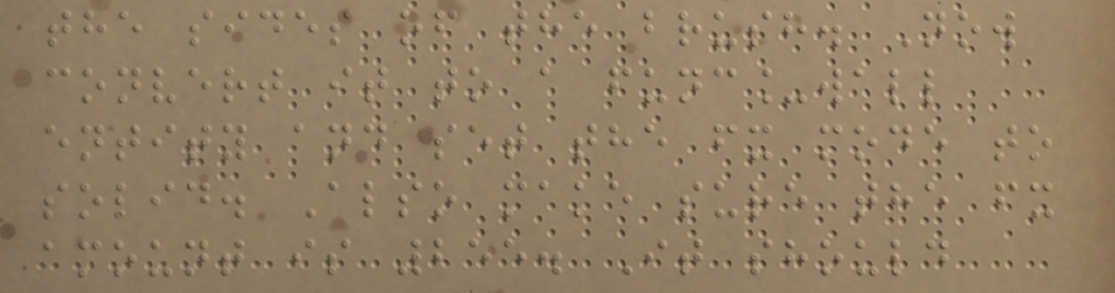the sides of the brush. Now
convert it to a func_wall
entity and set the fx mode to
solid. Also make sure the fx
amount is 255. It should
